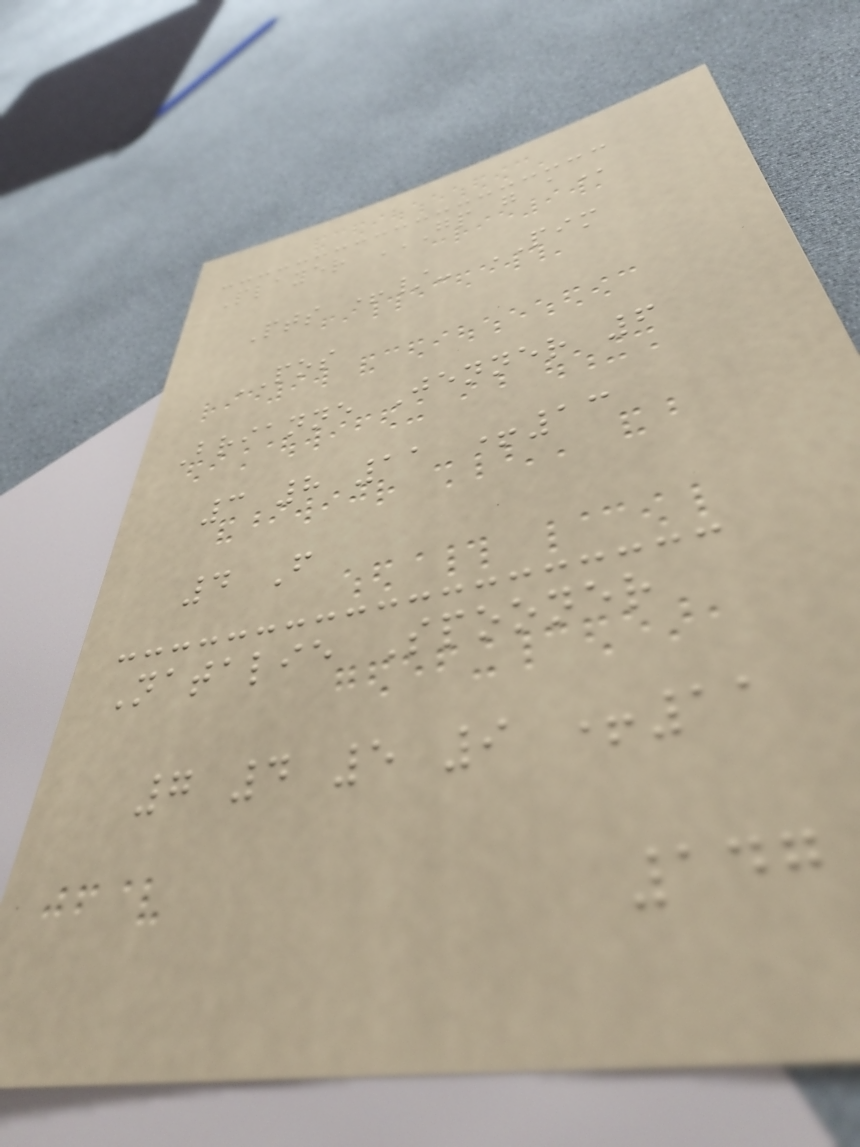Player GP G A
Pts +/- PIM
POS
Brianne Jenner 6
3 8 11 +13
4 F
Natalie Spooner
7 4 5 9 +11
147
